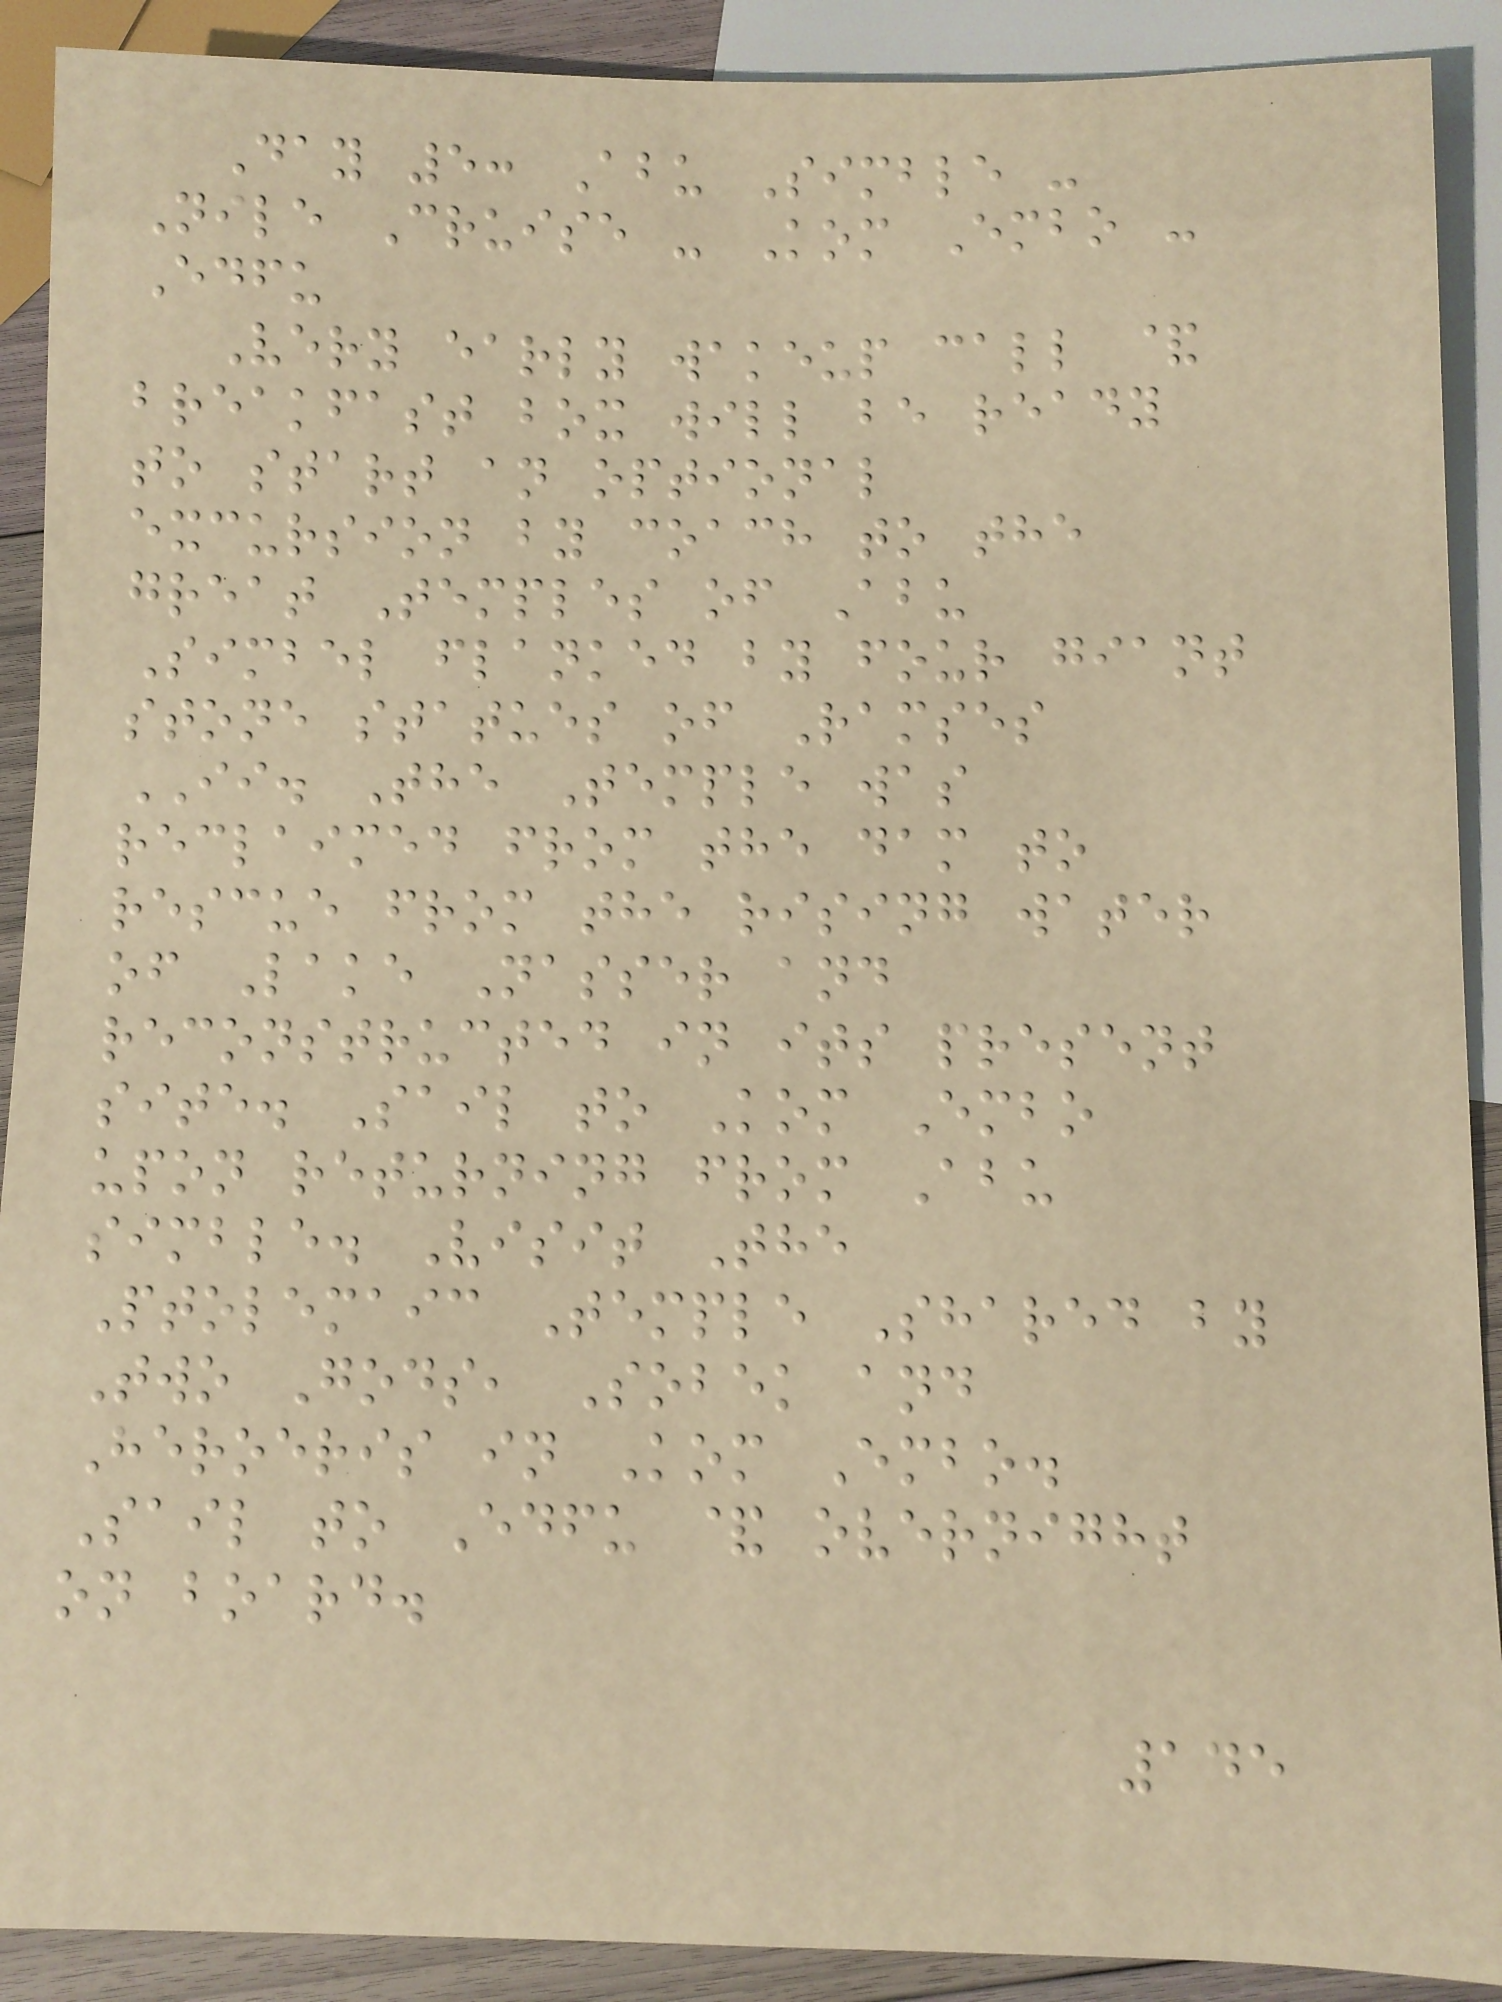Day 5: Abu Simble -
Nile Cruise - Kom Embo -
Edfu
Very early wakeup call &
breakfast box will be ready
to start an optional
excursion by coach to the
great Temples of Abu
Simbel flanked by four giant
stone statues of Ramses
II. The Temple was
reclaimed from the dam to
rescue from the rising water
of Lake Nasser and
reconstructed in its present
site. Sail to Kom Embo
upon returning from Abu
simble. Visit The
Ptolemaic Temple Shared by
Two Gods, Sobek and
Heroeris in Kom Embo.
Sail to Edfu & overnight
on board.
145
